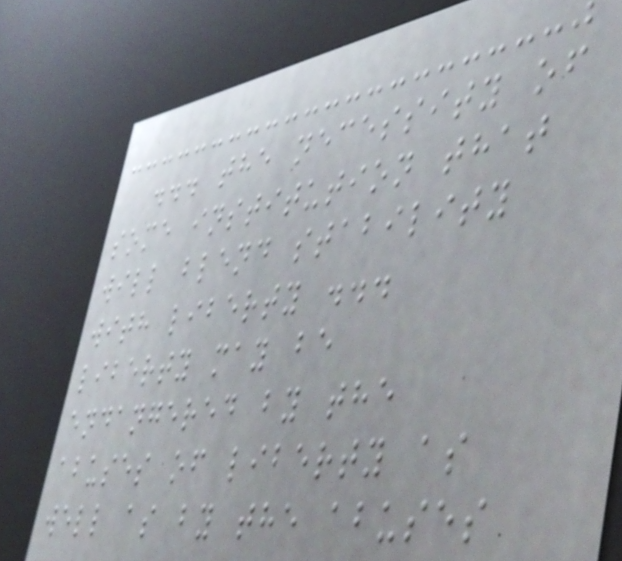... the necessity of
some institution that
will blend stability
with liberty ...
liberty may be
endangered by the
abuses of liberty as
well as by the abuses
